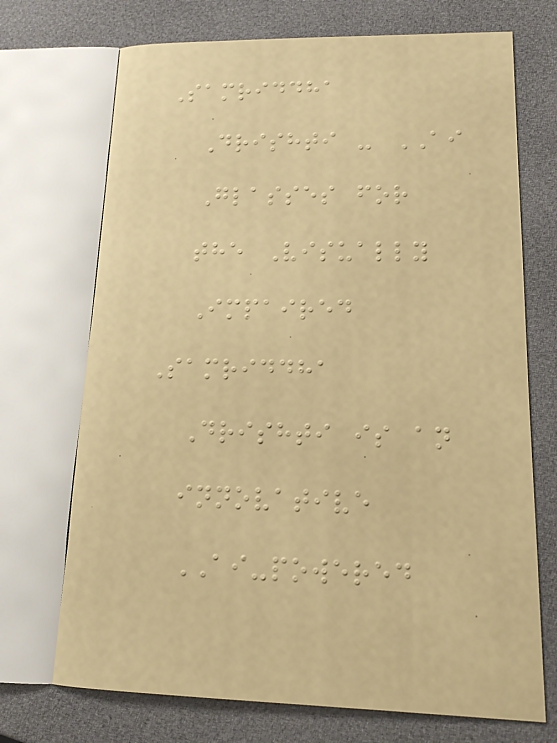Samriddha
Drishti - AI
Glasses for
the Visually
Impaired
Samriddha
Drishti is an
innovative
AI-powered
